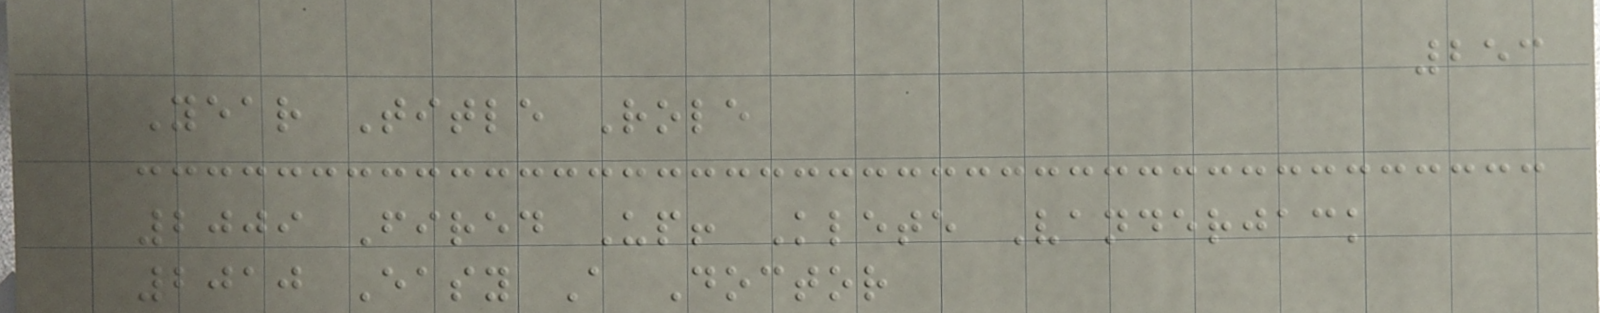253
Year Title Role
2009 Fired Up! Klete Vanderjack
2010 Easy A Doctor
